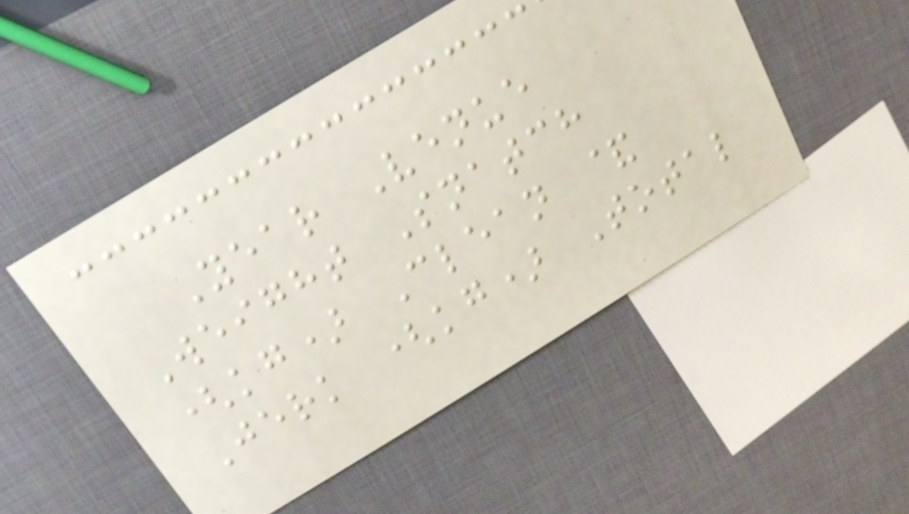Year Venue
Weight Snatch
(kg) Clean &
Jerk (kg) Total
